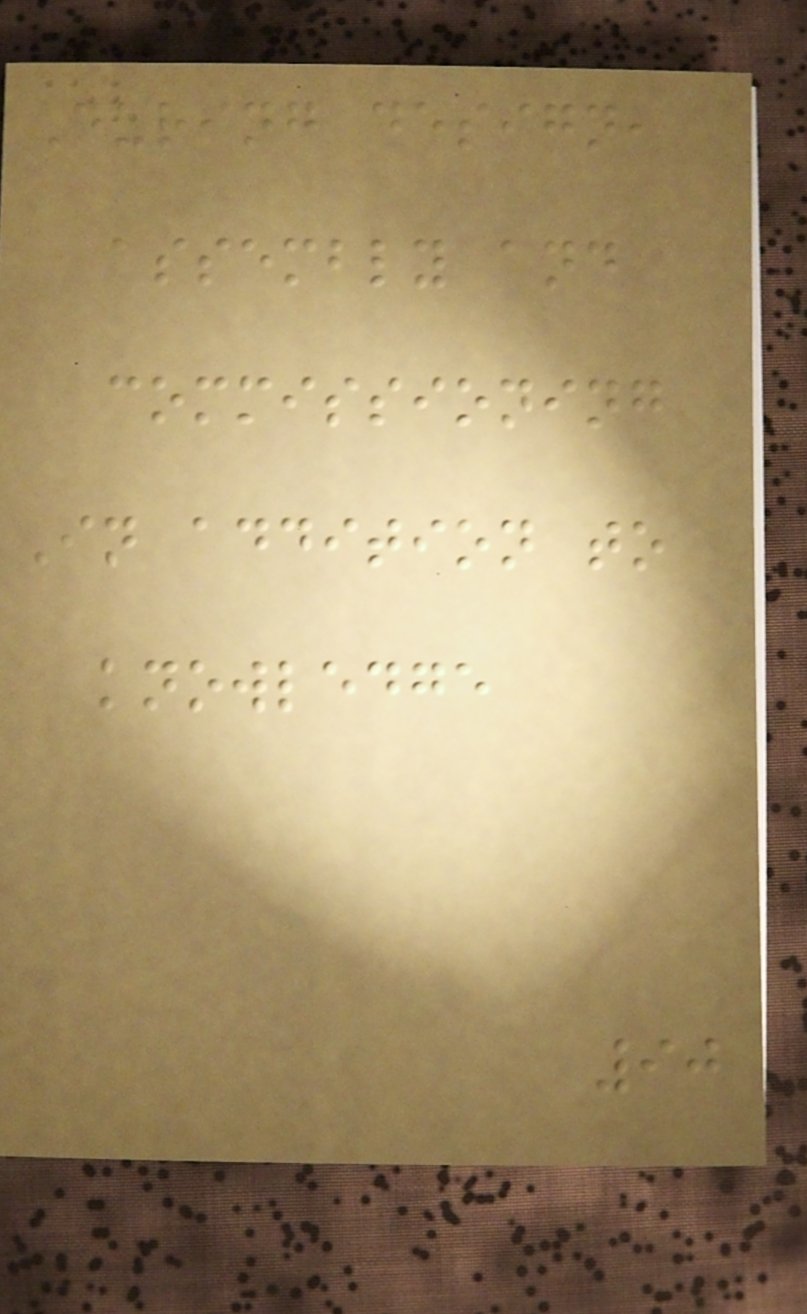During design,
assembly and
commissioning
In addition to
knowledge
90
